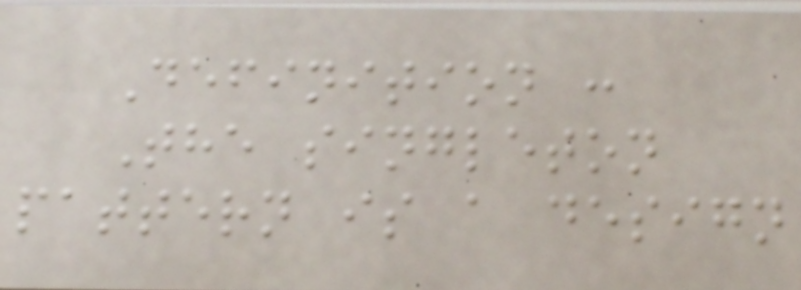Definition :
The singleton
pattern is a design
